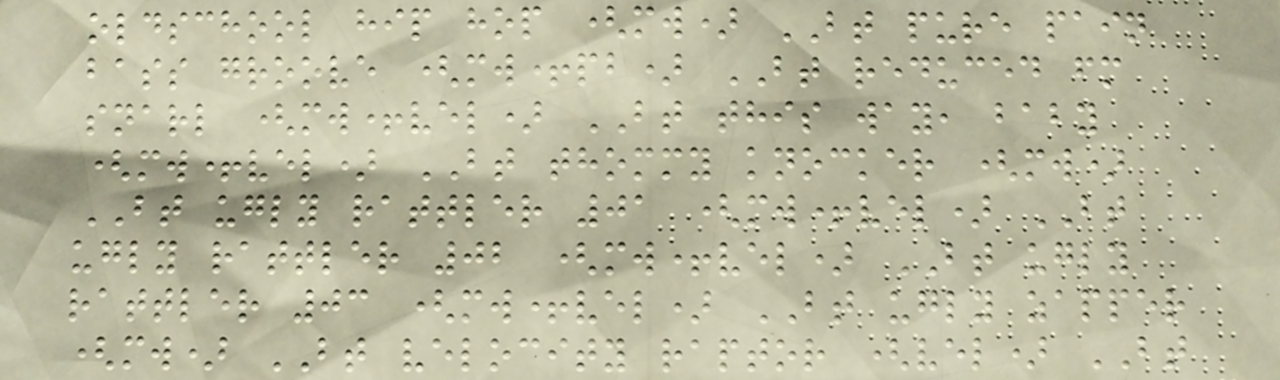oldschool hip hop (mw) BT pure pain
bass groove (mw+pb) BT reduced fm
snarl (mw+vel) BT this way, baby
(mw+vel) BT thommy knocker (mw)
BT ugly rattler 01 (mw+vel) BT
ugly rattler 02 (mw+vel) BT ugly
rattler 03 (mw+vel) BT ugly zapper
(mw) BT velocity raptor (vel) BT
